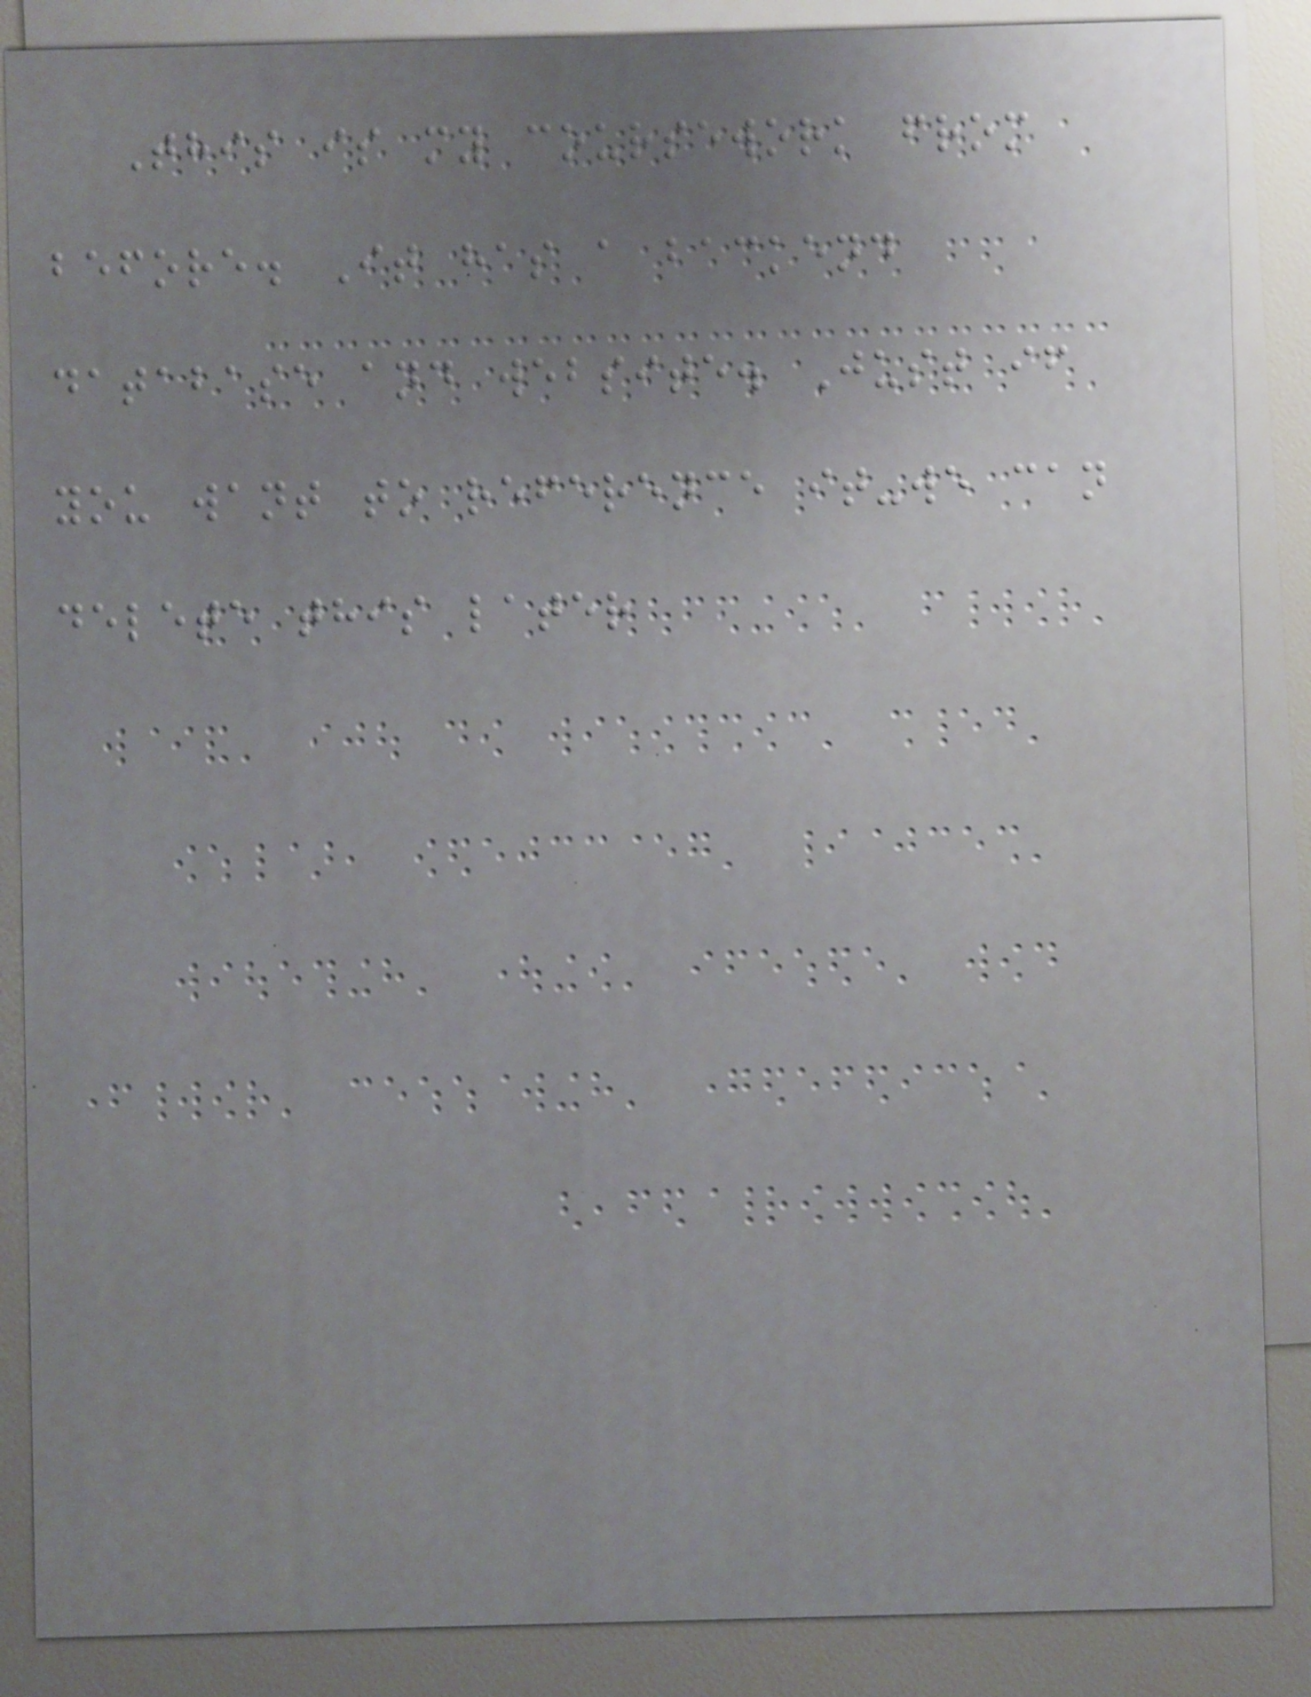This is my coursework from
before. It has a backend
database and website. Just if
you want to reference it-we can
delete this later
